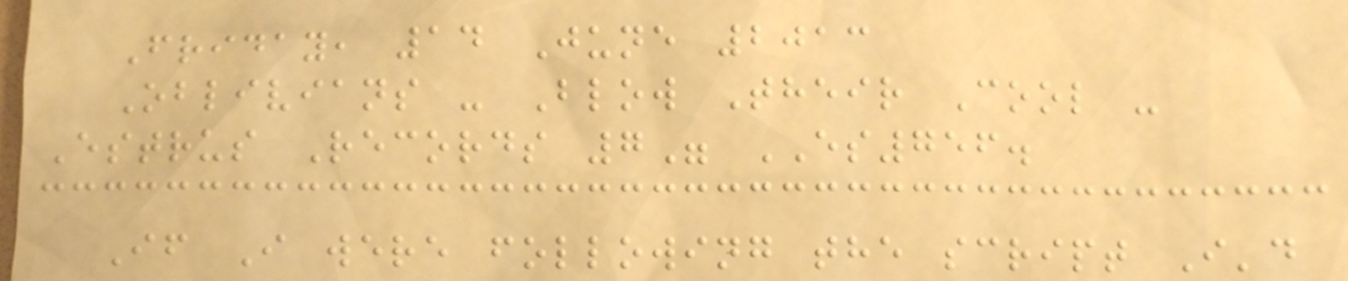Friday, 14 June 2013
Oblivians - Blow Their Cool -
Estrus Records 7" ES756.
If I were following the script I'd
